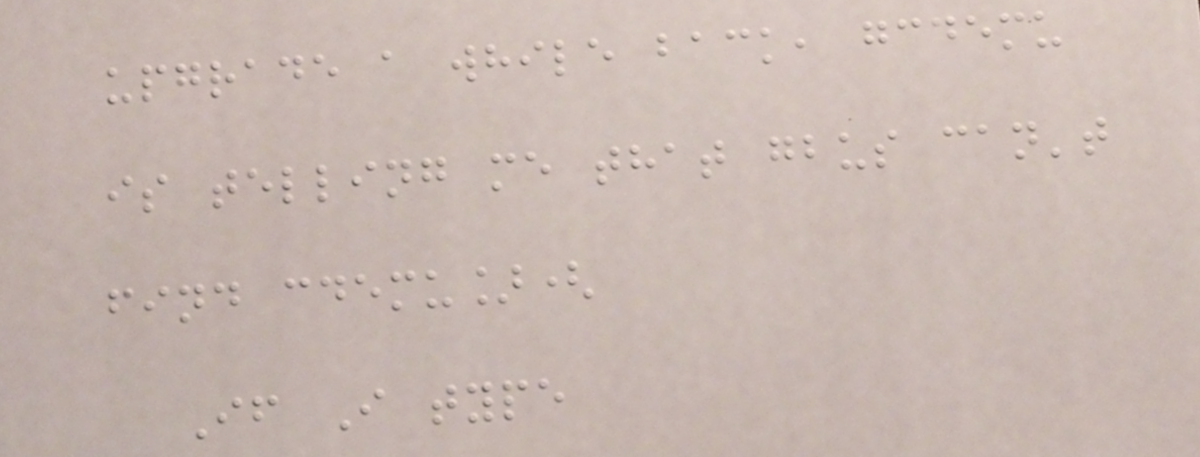upgrade a while back, gcdemu
is telling me that gbus can't
find cdemu](
If I type
